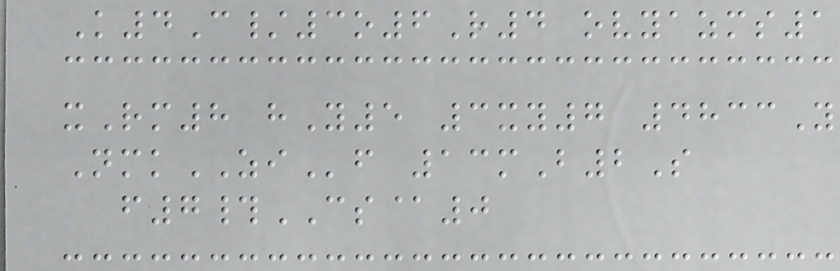K4C/3o6R4 ovyazms1
xRm8 hY5 3xy7 4833Y
NmkZIf 13mB2S
f7#CS@0
